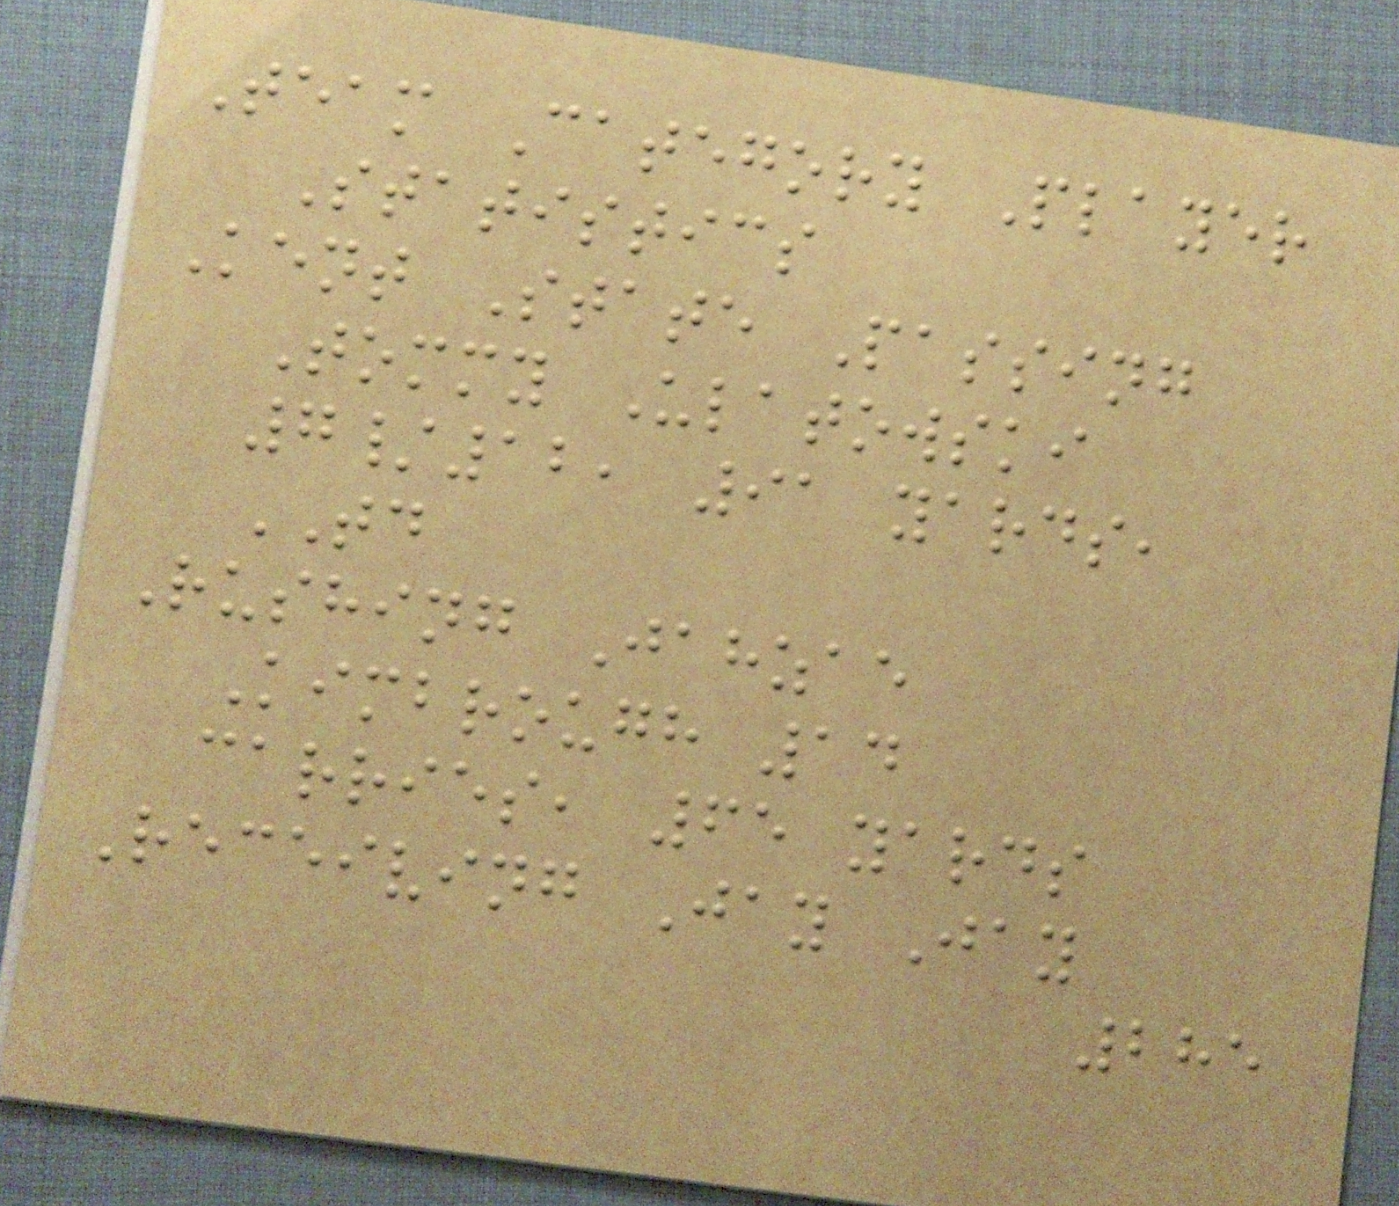Team Category Player
Statistics
Kent State Passing
Tommy Ulatowski
7/12, 91 yards,
TD
Rushing Jahzae
Kimbrough 14
carries, 65 yards
Receiving Jay Jay
285
